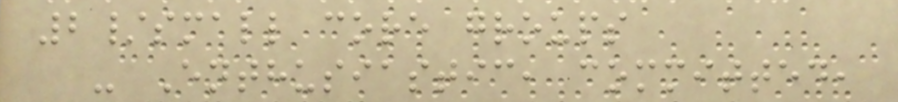2/small core groups
- Enthusiastic, committed,
